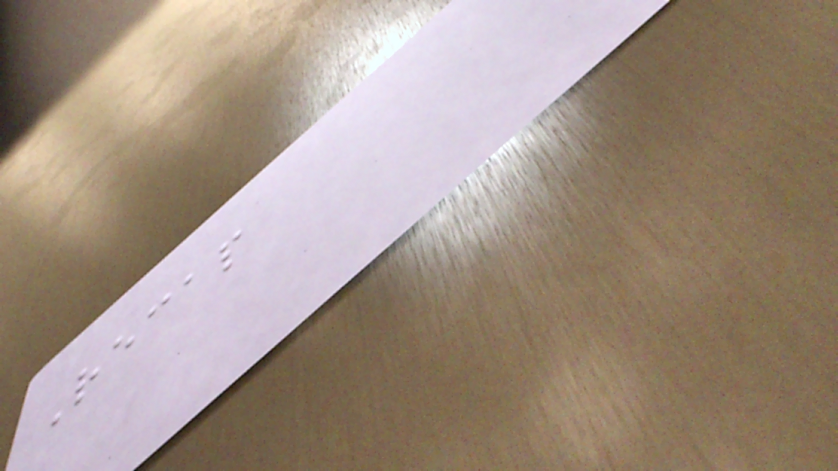Recap
